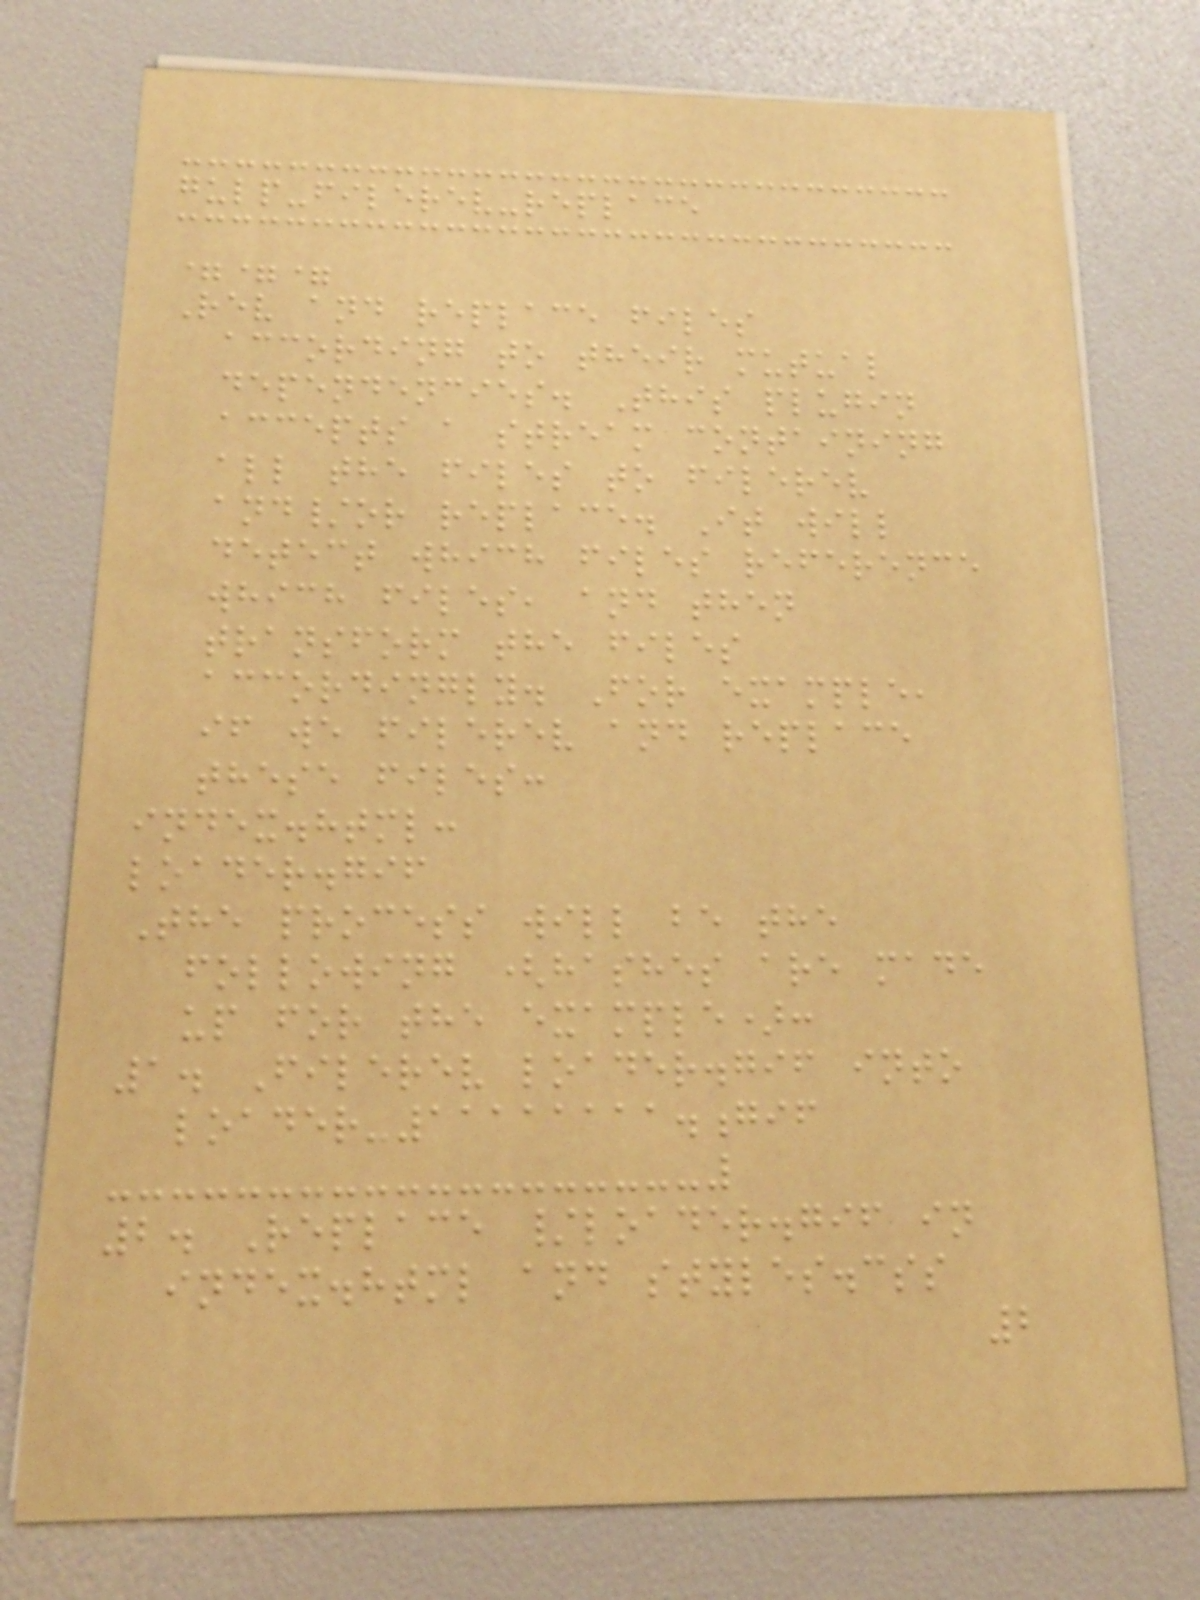gulp-filerev-replace
===
Rev and replace files
according to their mutual
dependencies. This plugin
accepts a stream containing
all the files to filerev
and/or replace. It will
detect which files reference
which files, and then
transform the files
accordingly. For example,
if we filerev and replace
these files:
index.html:
loader.gif
The process will be the
following (hashes are made
up for the example):
1. Filerev loader.gif into
loader-11111111.gif
2. Replace /loader.gif in
index.html and styles.css
2
